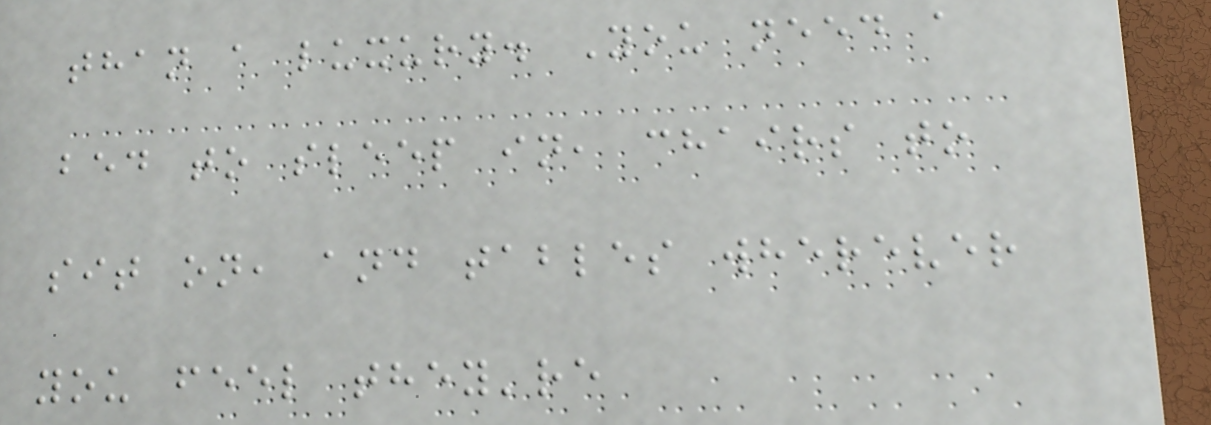than a luxury. You need a
bed to sleep in, chairs to
sit on, and tables wherever
you feel they're
